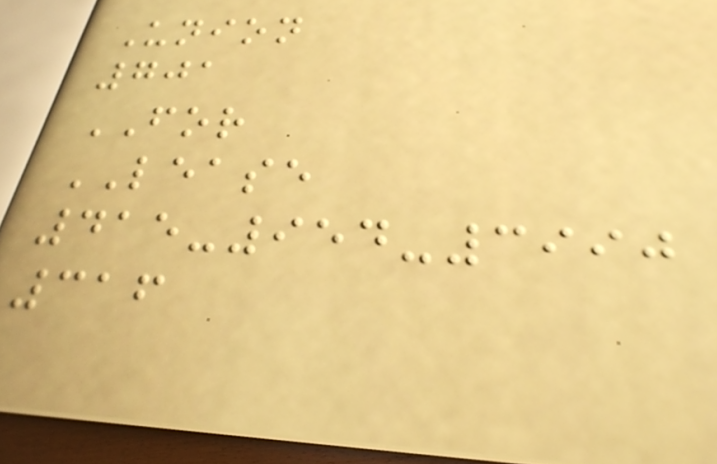Union
701
FOR
LEASE
415-954-3990
316
